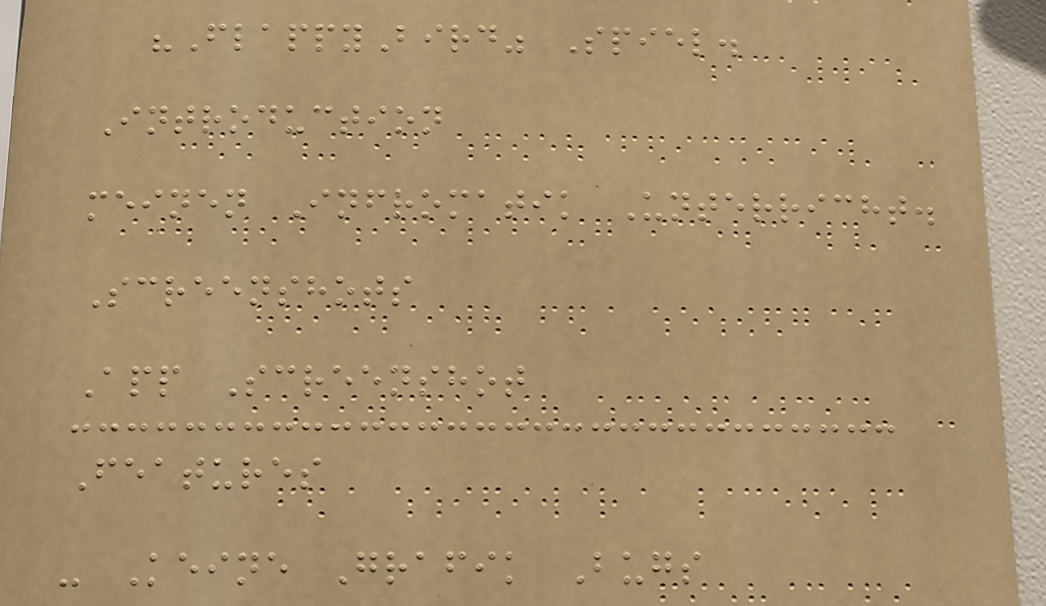"FlappyBird" Spiel.
Introduction
meinen Infromatik Unterricht.
Screenshots
App Screenshot
Features
- Keine Grafik Bugs
